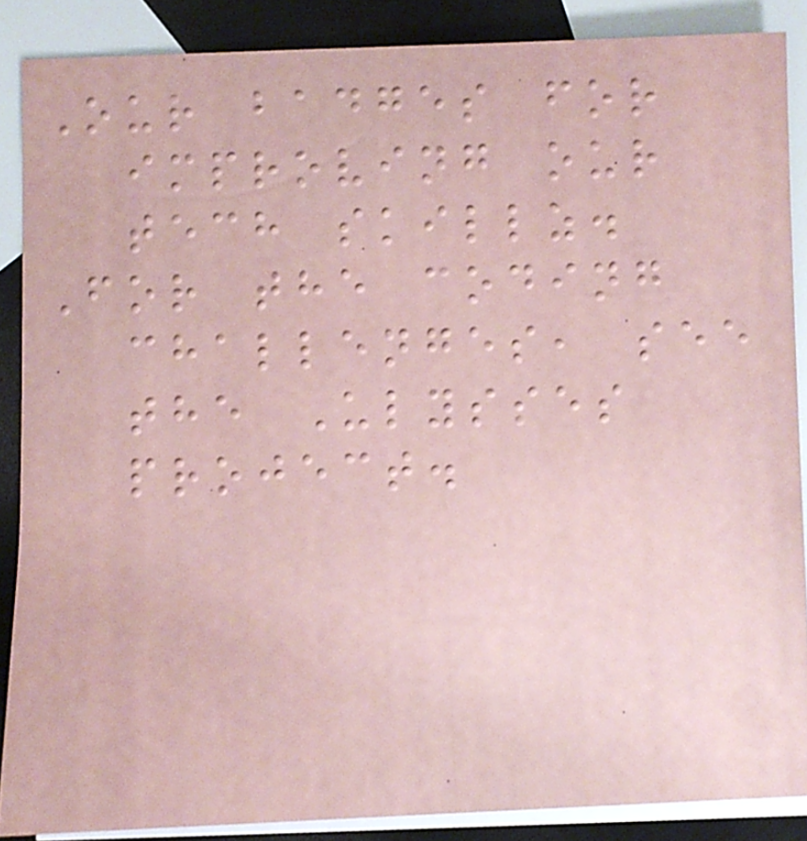Our badges for
improving our
tech skillz.
For the coding
challenges, see
the Ulysses
project.
